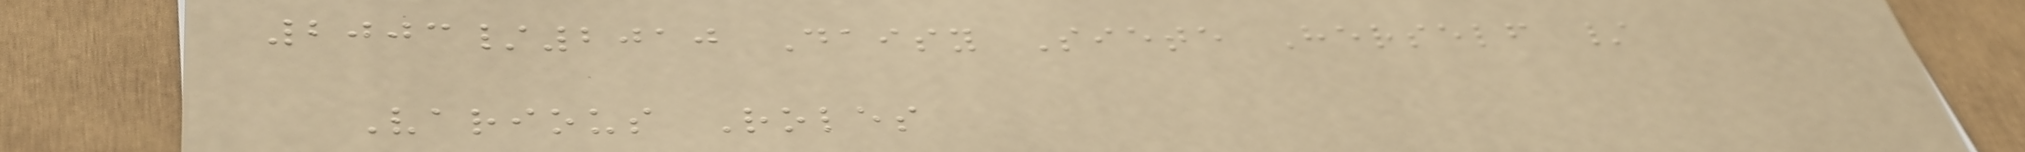2003/2010 Daisy Siete Herself /
Various Roles
